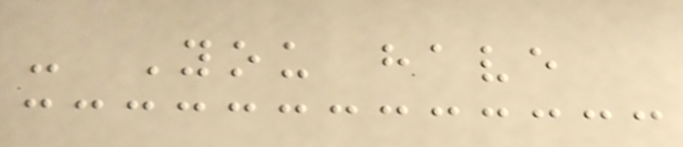- You have
